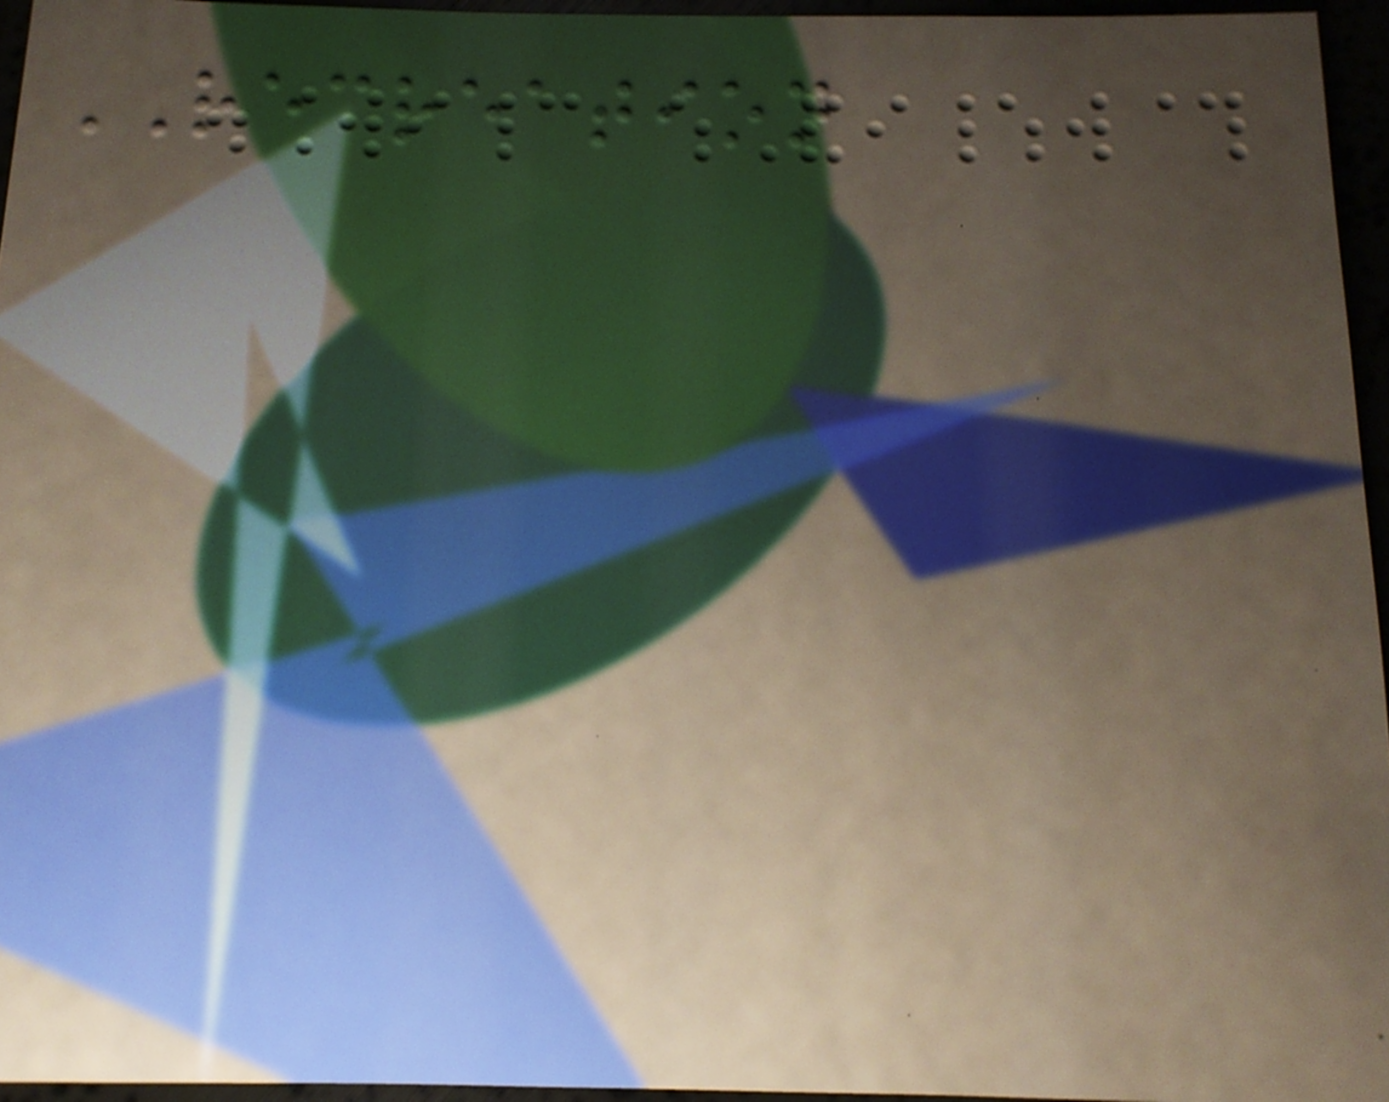RECREATION
